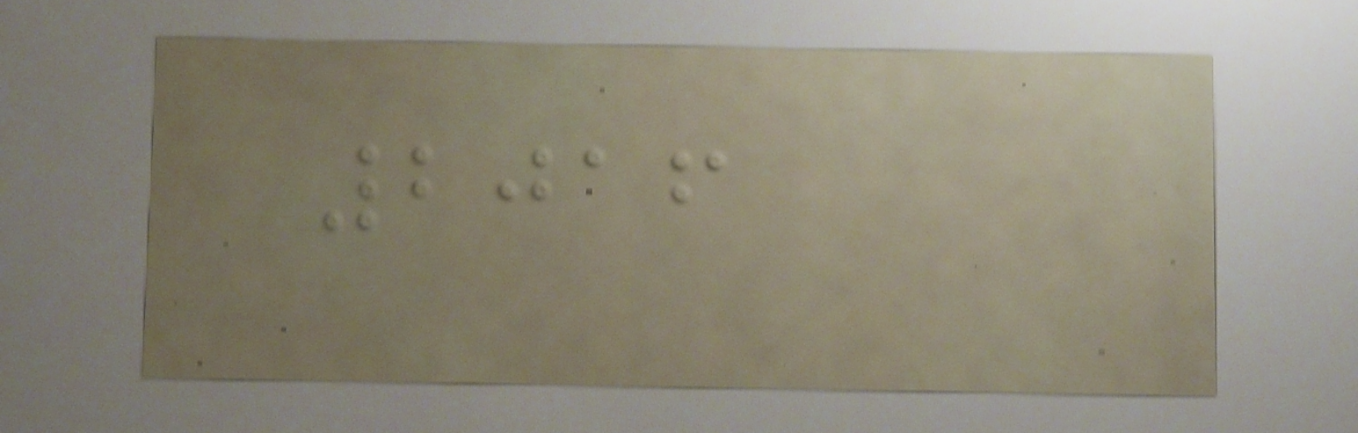2016
